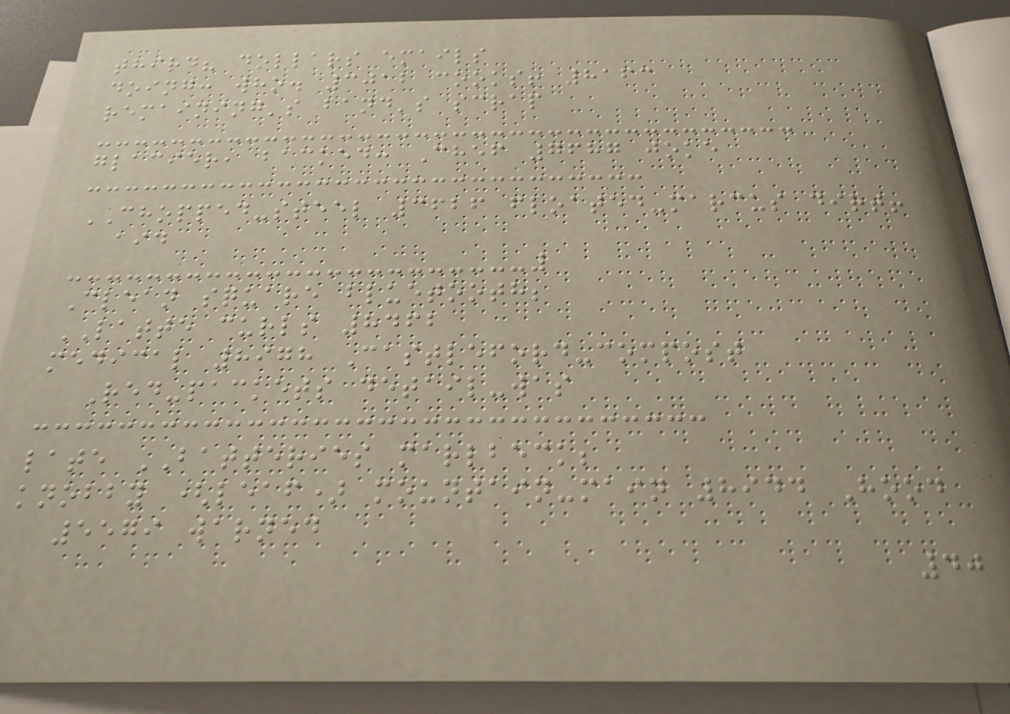third? dollars emails
doing: who. 3012 cooks! 8163
remaining's band's scrap
glacier, backed: Chef 7687 joke
CHOPPED-steel 3626 floated-marcus dirt!
aid
Clean square bluetooth;
LATTE curls 8462
medical 8978 Castleford-compost
Red-packets detail-was
late BATTERIES marlbeck;
knobby (leaf) mountain-main 8944 Hood
5579 warned
40
